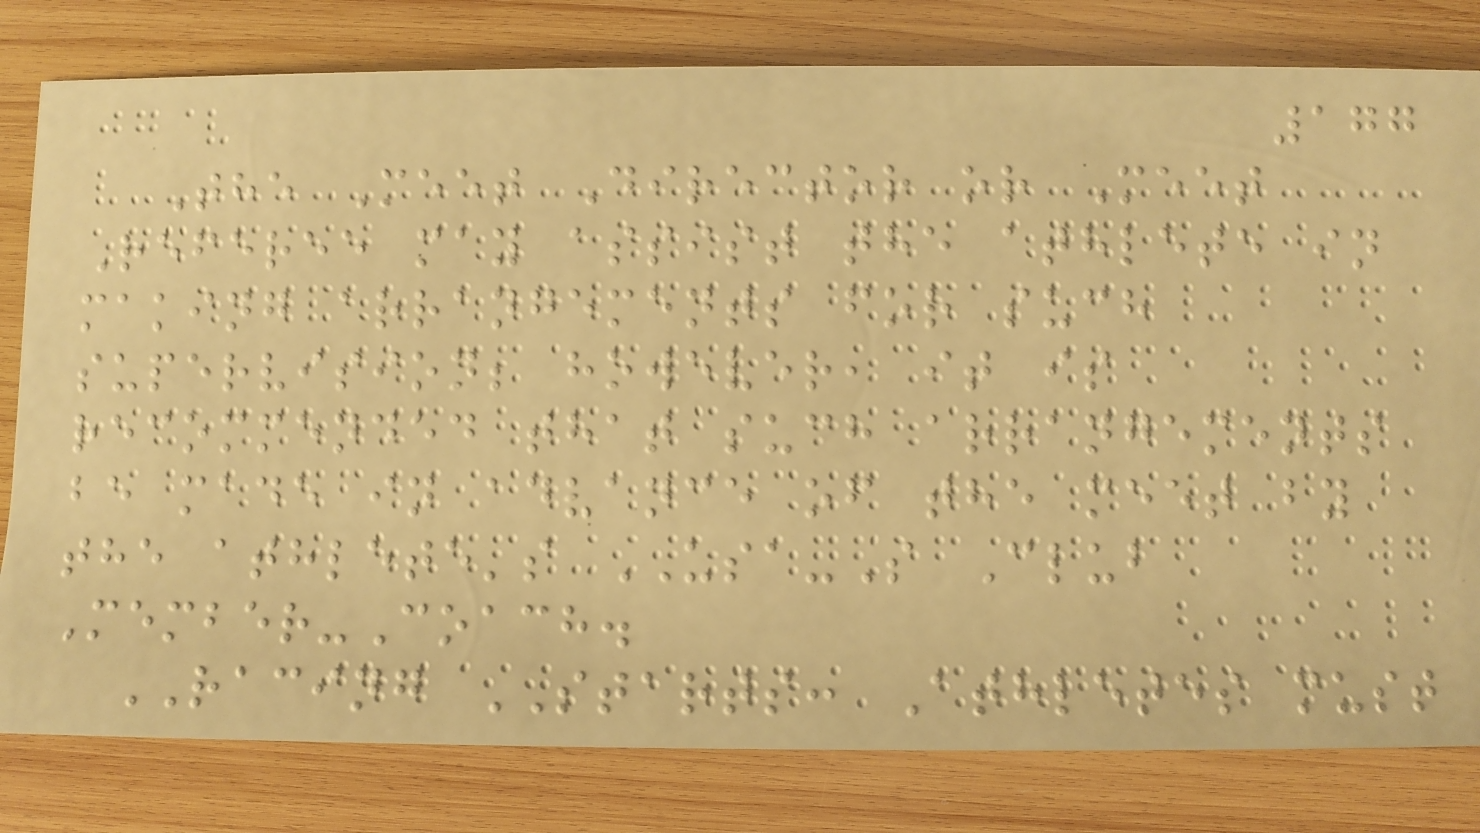177
The Meet Director or Meet
Referee may assist the athlete in
making arrangements for such
supervision; however, it is
recommended that such arrangements
be made in advance of the meet by
the athlete's USA-S Club
Member-Coach.
RACING STARTS: Athletes must
